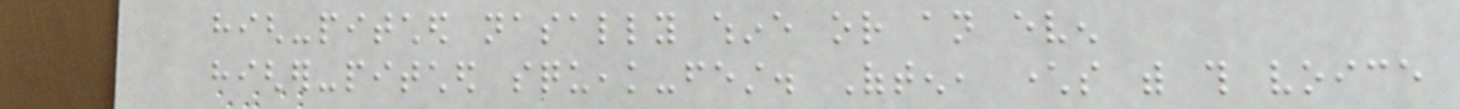high-pitched nasally whine or an even
higher-pitched squeak-fest. Often, characters with this voice
